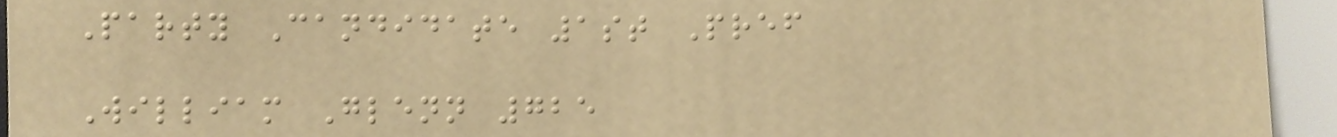Party Candidate 1st Pref
William Glenn 725
